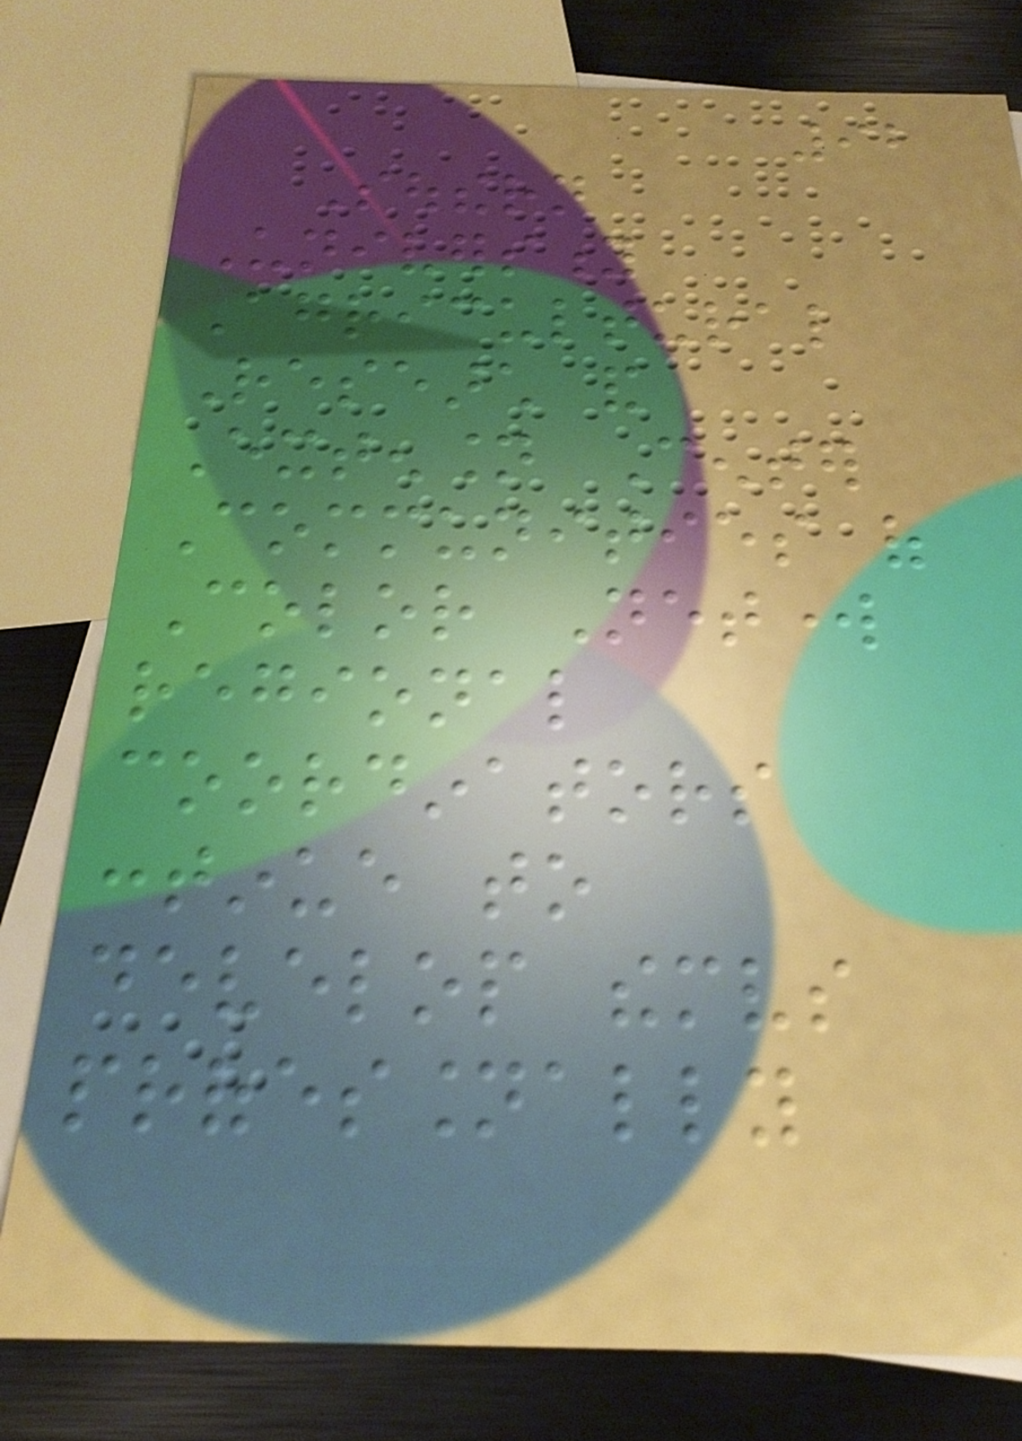92
Southern
University
Agricultural
Research and
Extension Center
Communities of
Color Network
regional
coordinators
continue to
develop themselves
professionally
